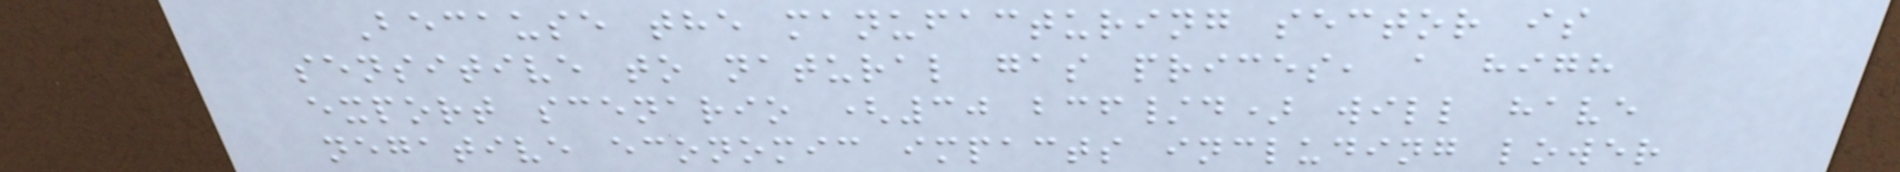Because the manufacturing sector is
sensitive to natural gas prices, a high
export scenario (30 bcf/d) will have
negative economic impacts including lower
